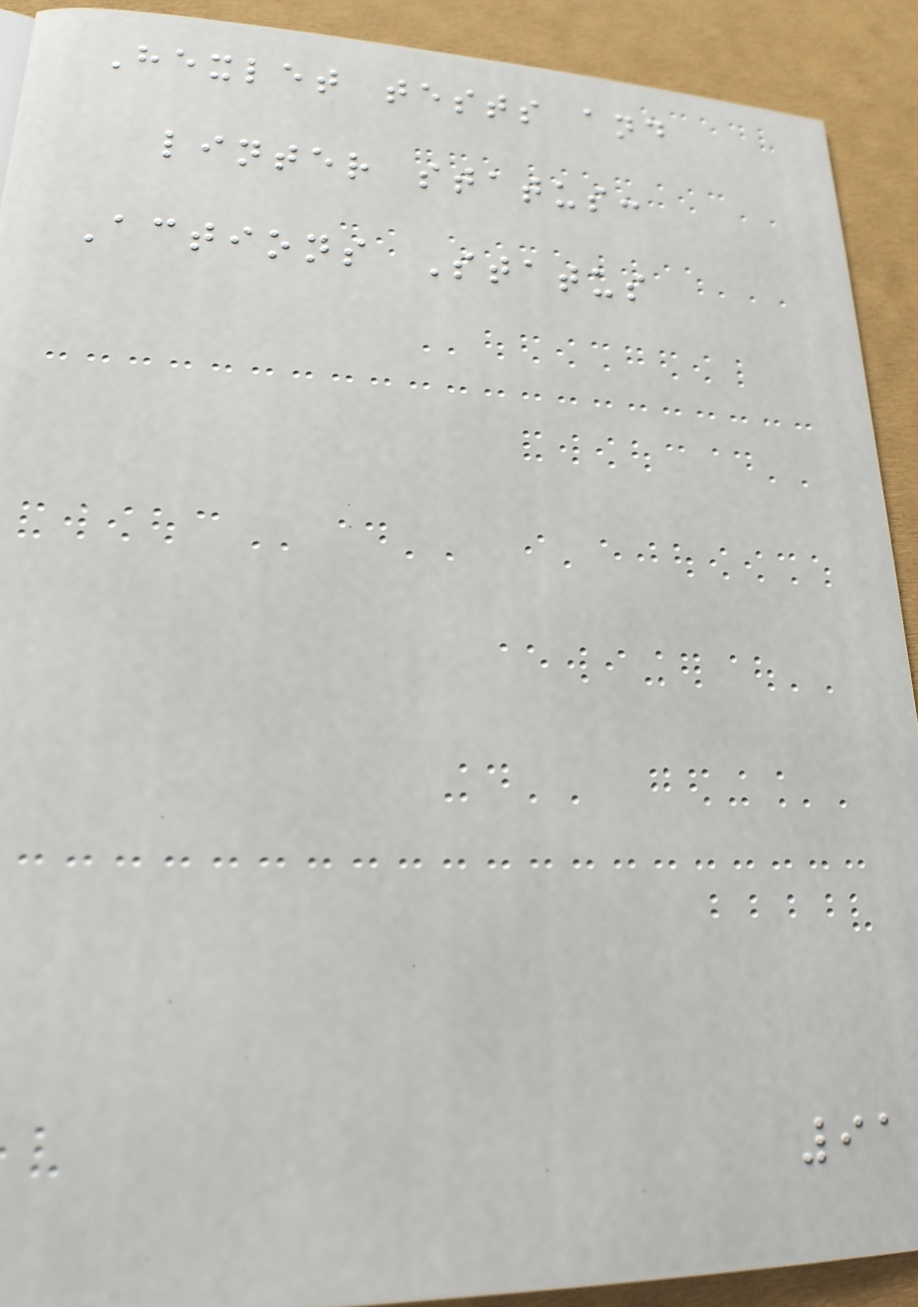Hexlet tests and
linter status:
Actions Status
91
